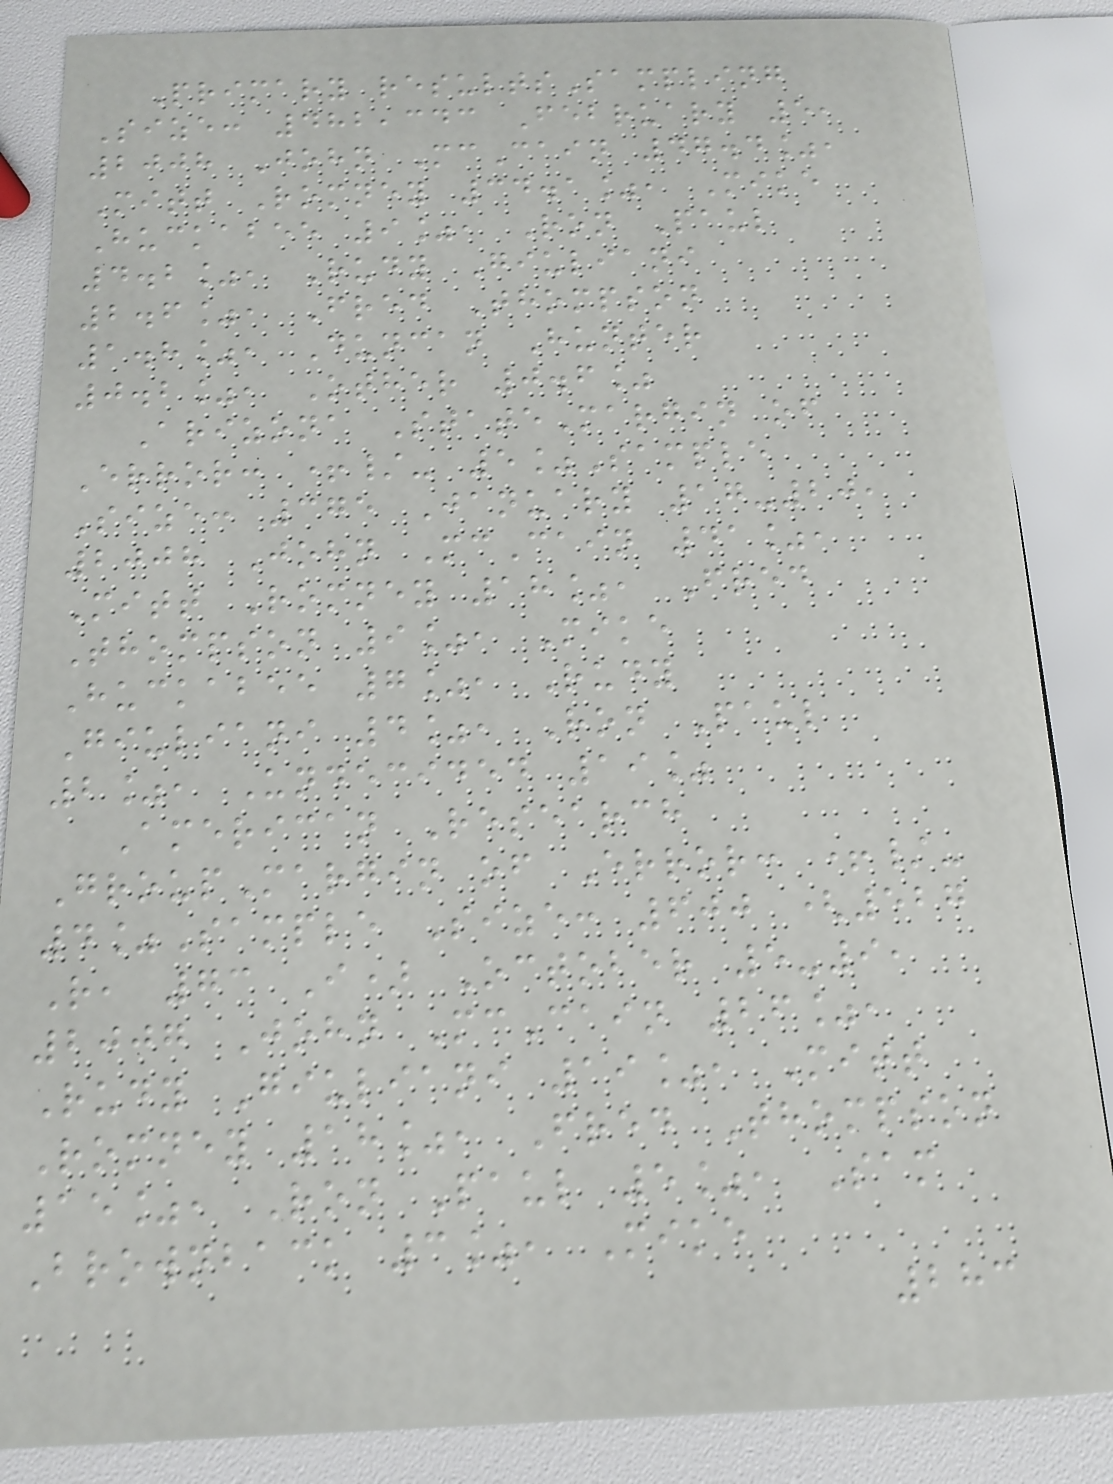Primary resultsSampling
Size: 482,343 February 5,
2008 John McCain 47.4%,
Mitt Romney 34.1%, Mike
Huckabee 9%, Ron Paul
4.2%, Rudy Giuliani
2.6%, Fred Thompson
1.8%, Duncan Hunter
0.2%, Other 0.6%
Arizona StateMargin of
Error: +/- 5%Sample
Size: 375 January 17-20,
2008 John McCain 41%,
Mitt Romney 18%, Fred
Thompson 9%, Mike
Huckabee 7%, Rudy
Giuliani 4%, Ron Paul
2%, Undecided 19%
American Research
GroupMargin of Error: +/-
4%Sample Size: 600 (527
R, 73 I) October 5-9,
2007 John McCain 26%,
Rudy Giuliani 19%, Mitt
Romney 18%, Fred Thompson
15%, Ron Paul 5%, Sam
Brownback 3%, Mike
283
